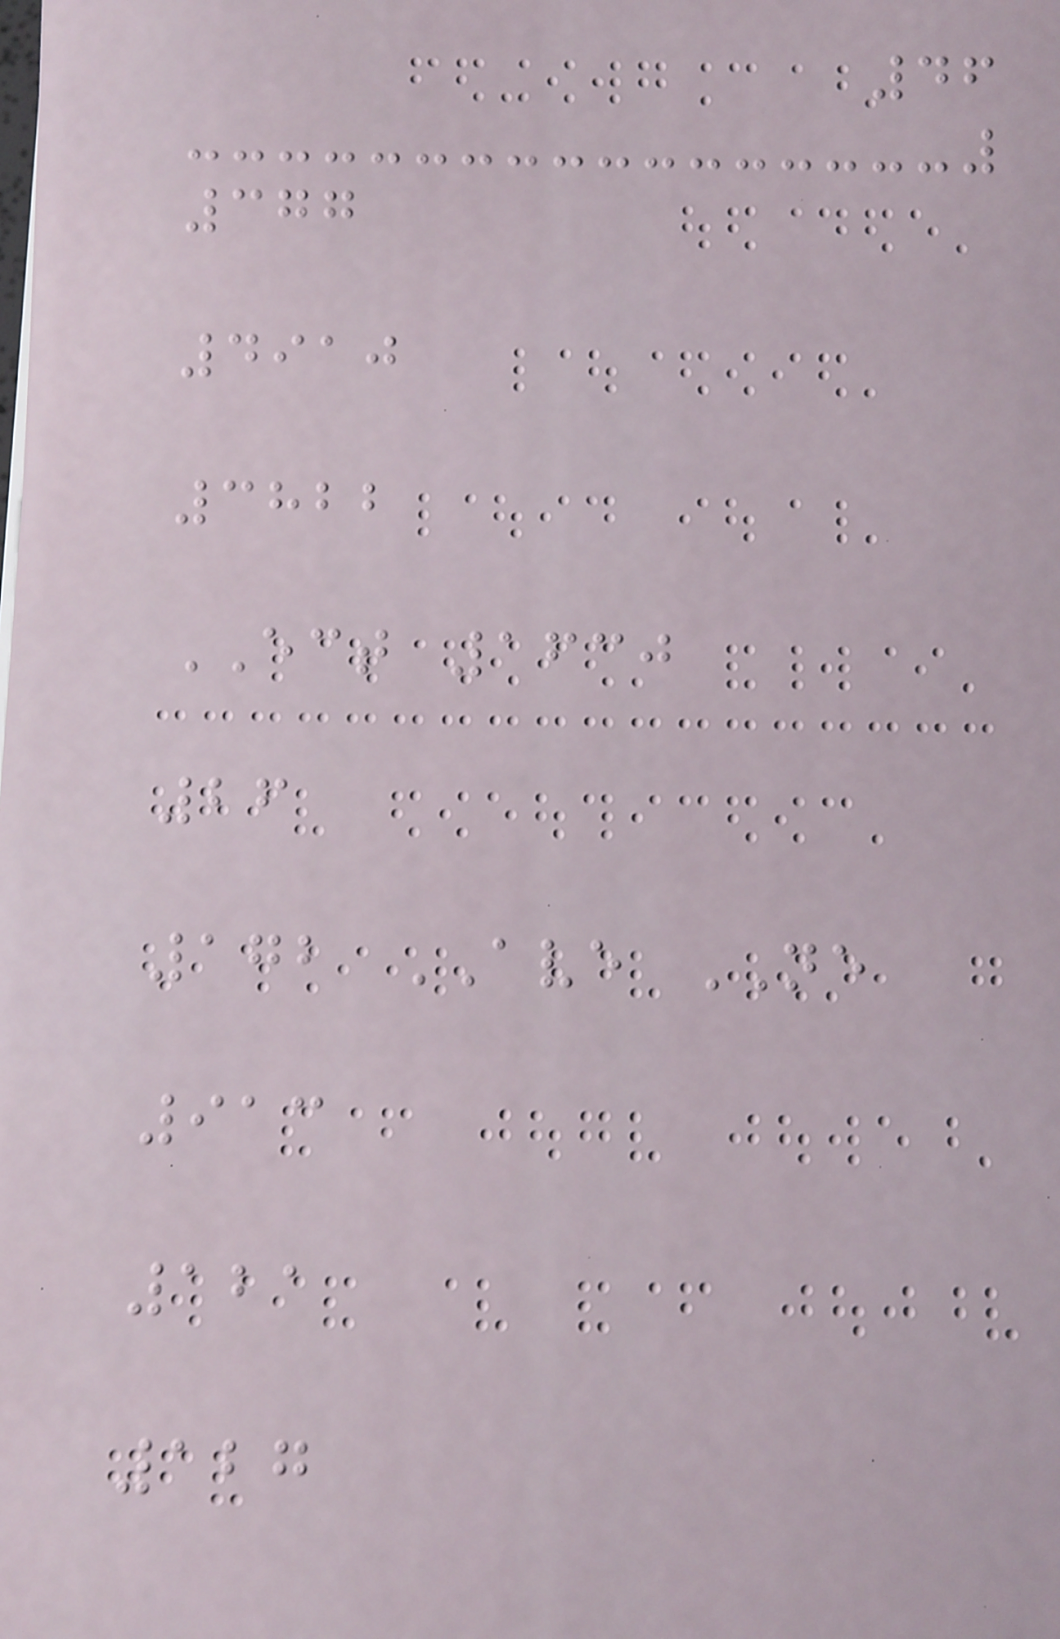46
377
4910
3822
ECT 1630
26
172 AVE NE
913
121
127
